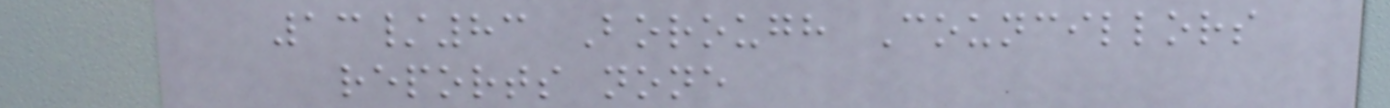13/83 Borough Councillors
reports none
